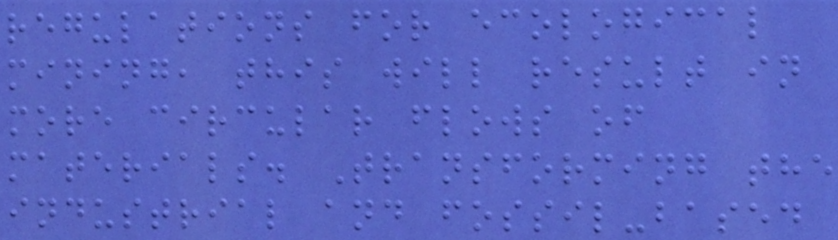regulations for ecological
mining, this will result in
more circular flows of
materials. Transforming the
industrial and fossil-based
